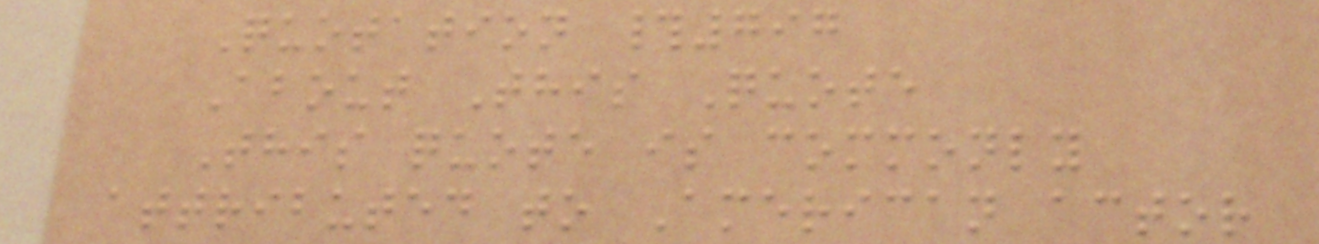Quotation #797
About This Quote
This quote is commonly
attributed to American actor
